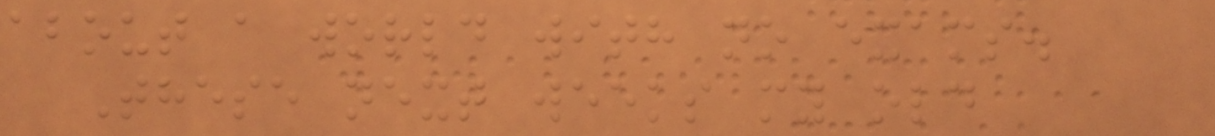about a world with no exams.
These next weeks my old
